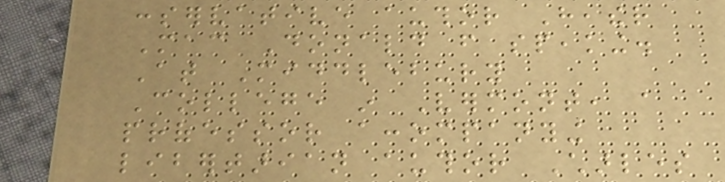conservative author Heather
Mac Donald from speaking.
At Middlebury
College in Vermont, a
professor accompanying
libertarian author Charles
